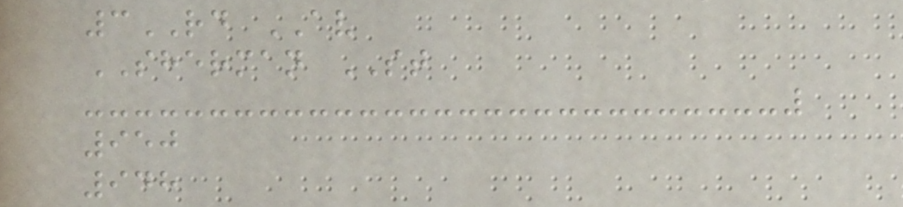3RD AV
SHERMAN ST
950
948
